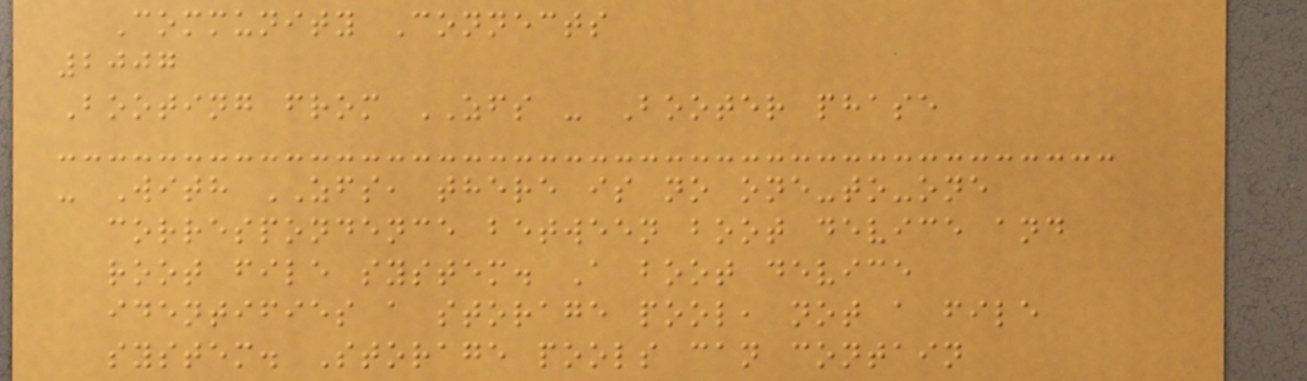Community Connects
2007
Booting from ZFS - Booter phase
- With ZFS, there is no one-to-one
correspondence between boot device and
root file system. A boot device
identifies a storage pool, not a file
system. Storage pools can contain
